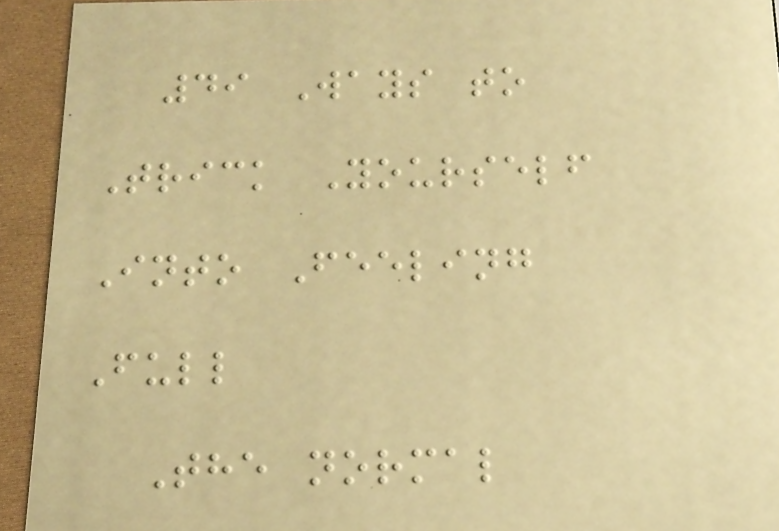49 Ways to
Trick Yourself
Into Feeling
Full
The normal
